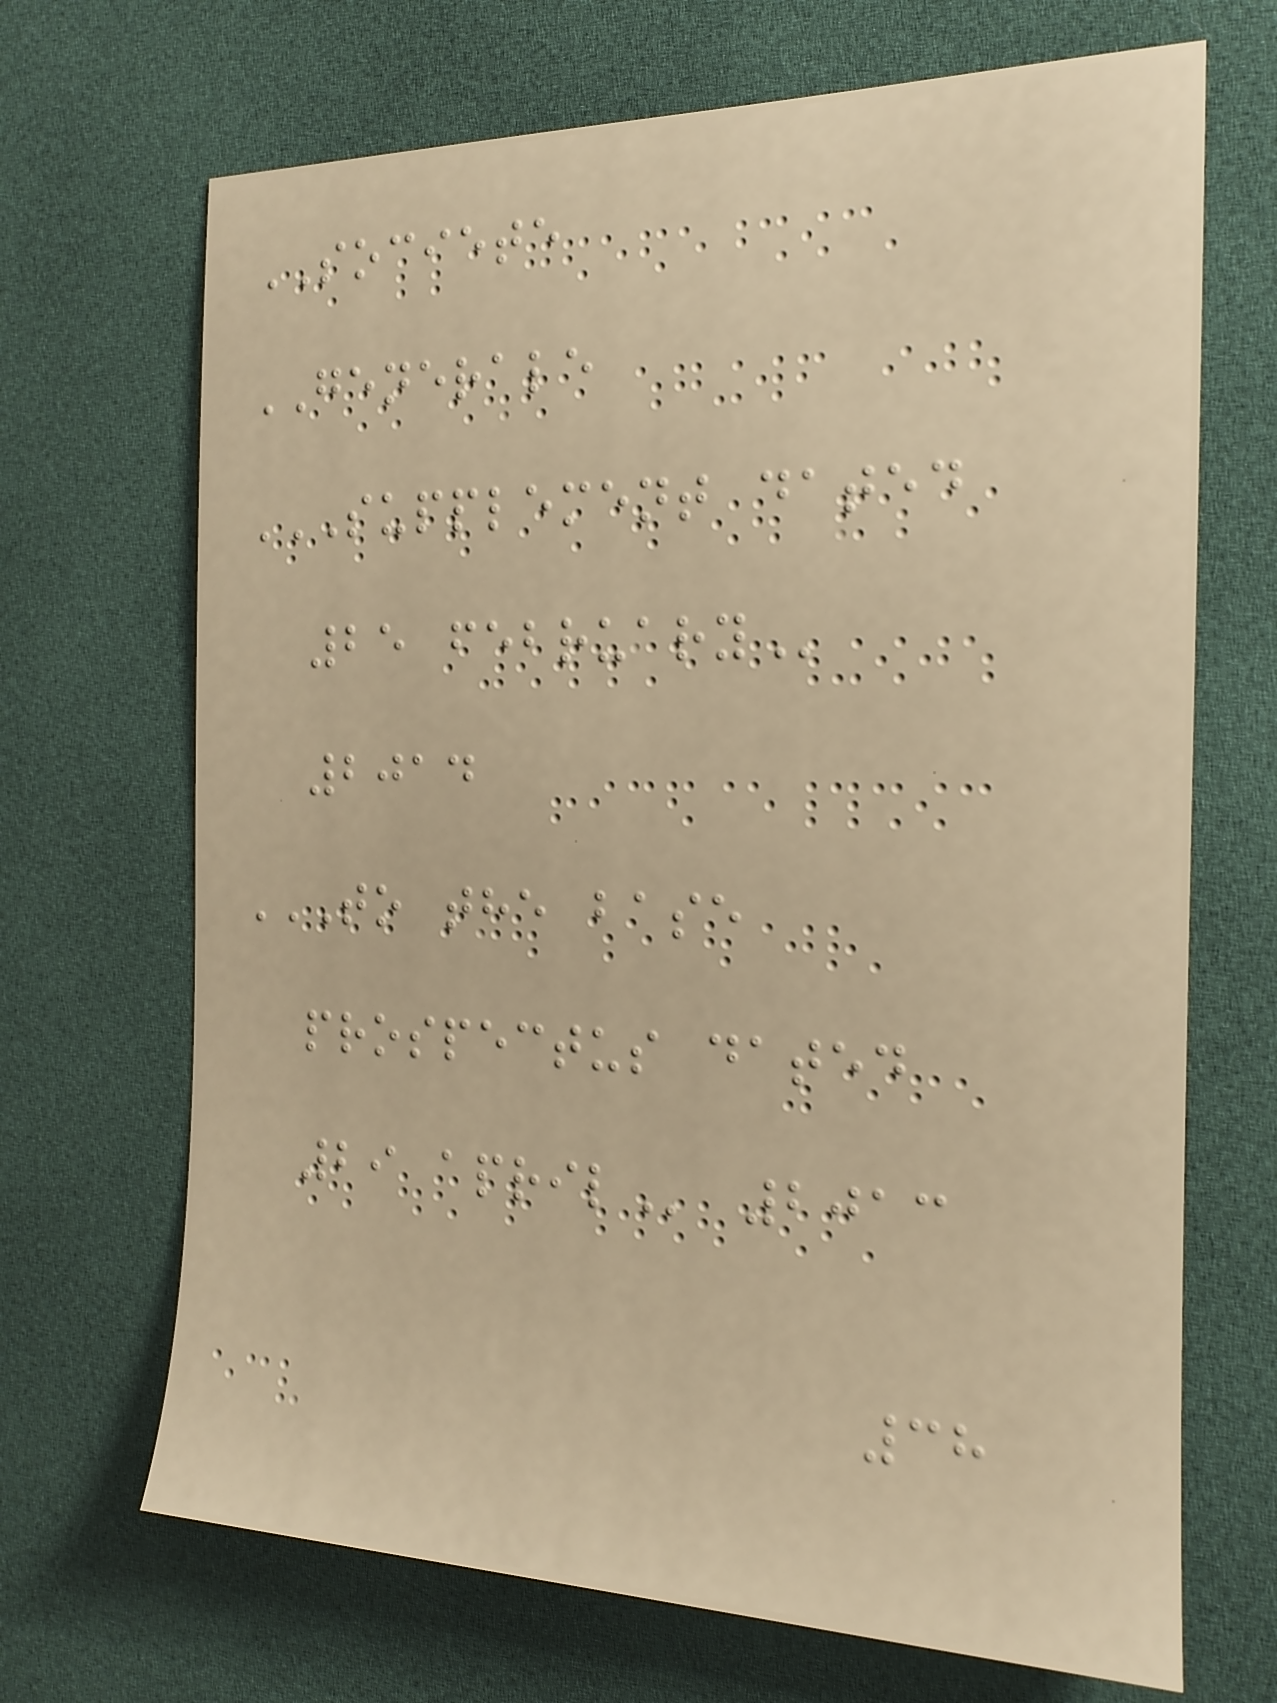SOCIETE
GENERALE
SUPPLEMENT DATED
25 FEBRUARY
2014
TO THE BASE
PROSPECTUS DATED
29 APRIL 2013
38
